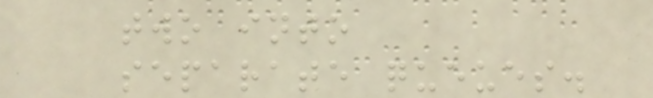two into
separate queues.
